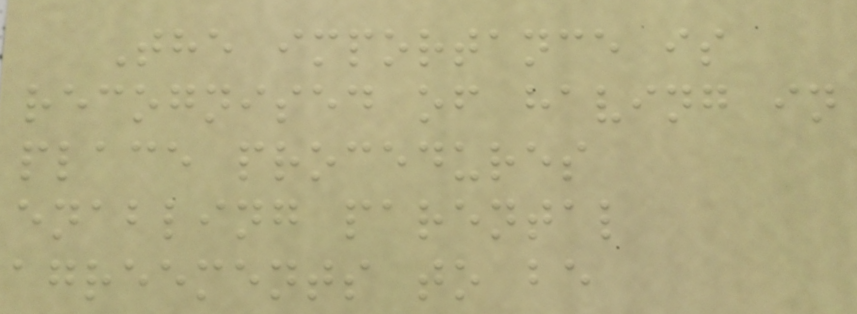The importance is
recognised of having in
place procedures
enabling parental
agreements to be
